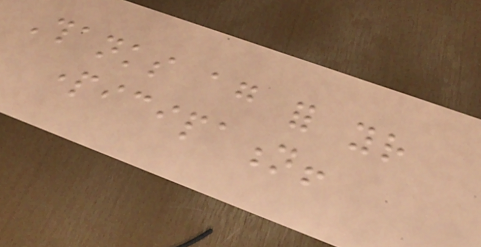Thanks again for your
participation!
